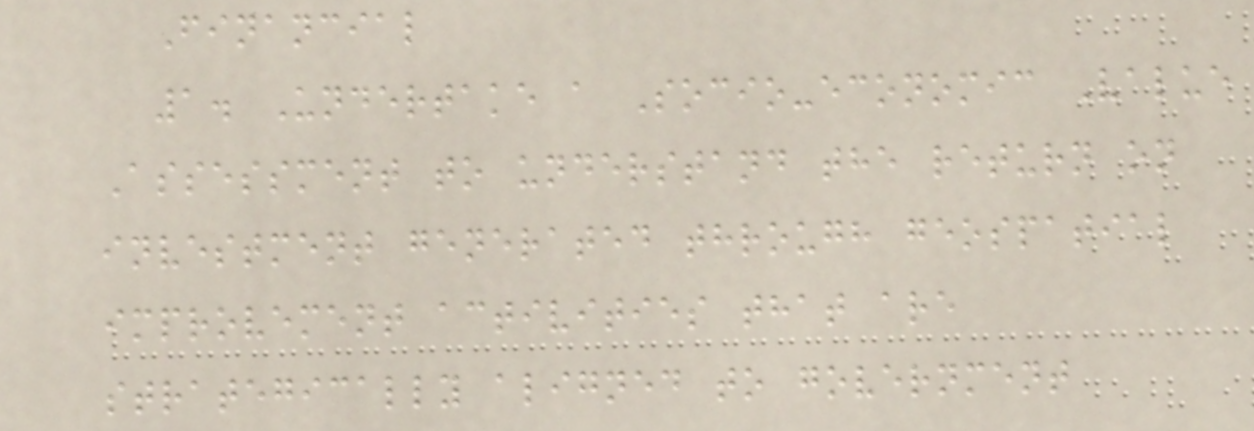Financial
1. Undertake a Socio-economic Value
Assessment to understand the return on
investment generated through geospatial
improvement activities that are
strategically aligned to government
